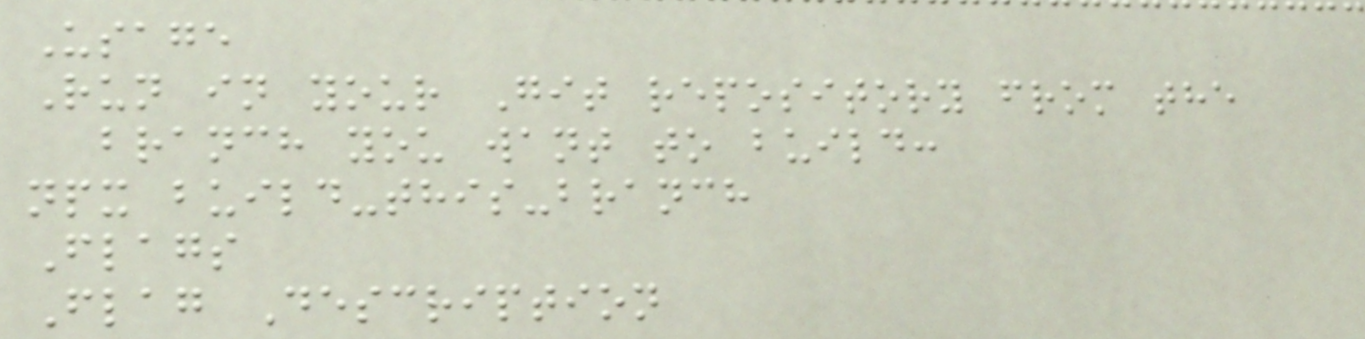Usage
Run in your Git repository from the
branch you want to build:
npx build-this-branch
Flags
Flag Description
